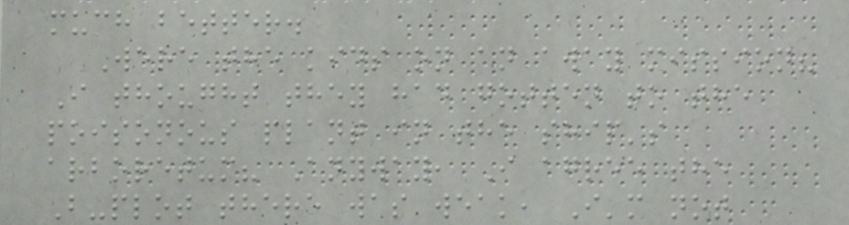much better.
Were the kids on an away mission?
I thought they had gotten to the
poisonous plant in the ship's
arboretum? Anyway, I agree the
B-plot there was weak, I'm not
